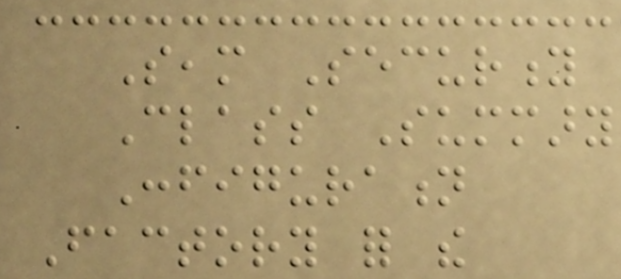Seam Security
Class Summary
Configuration
Factory for the
